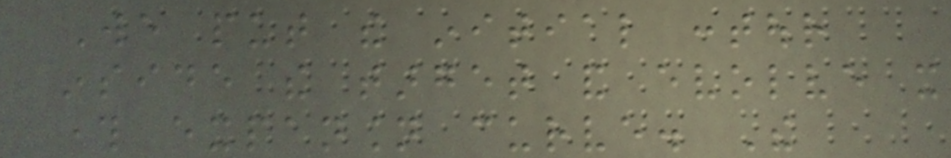We put the initial contour
inside the target and evolve it
through expansion curve. The
